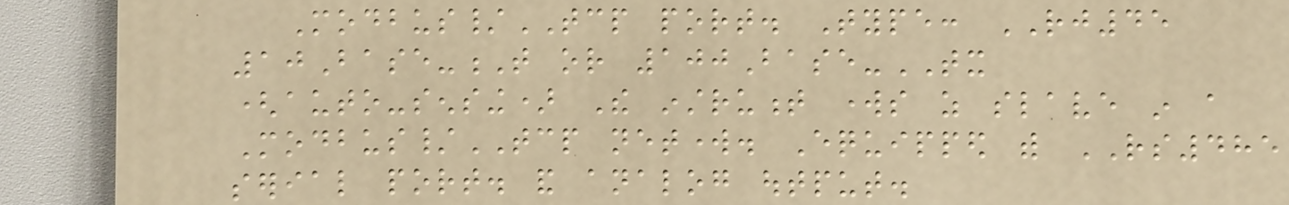Modbus/TCP port. Type: RJ45
10Base-T or 100Base-TX
(auto-sensing) The instrument works as slave in a
Modbus/TCP network. Equipped with RS485
serial port. and analog output.
